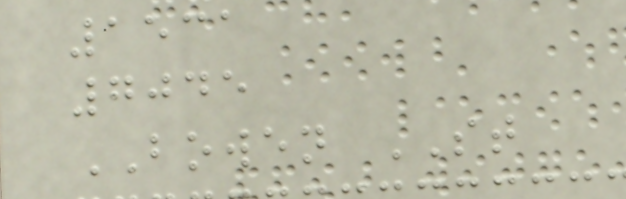1531
7045
BOWEN ST
